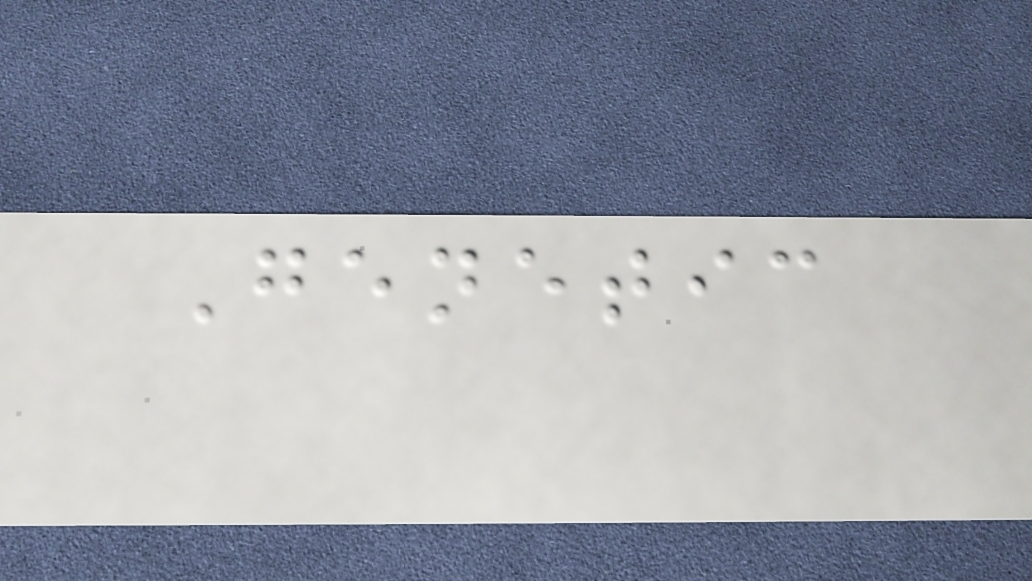Genetic
